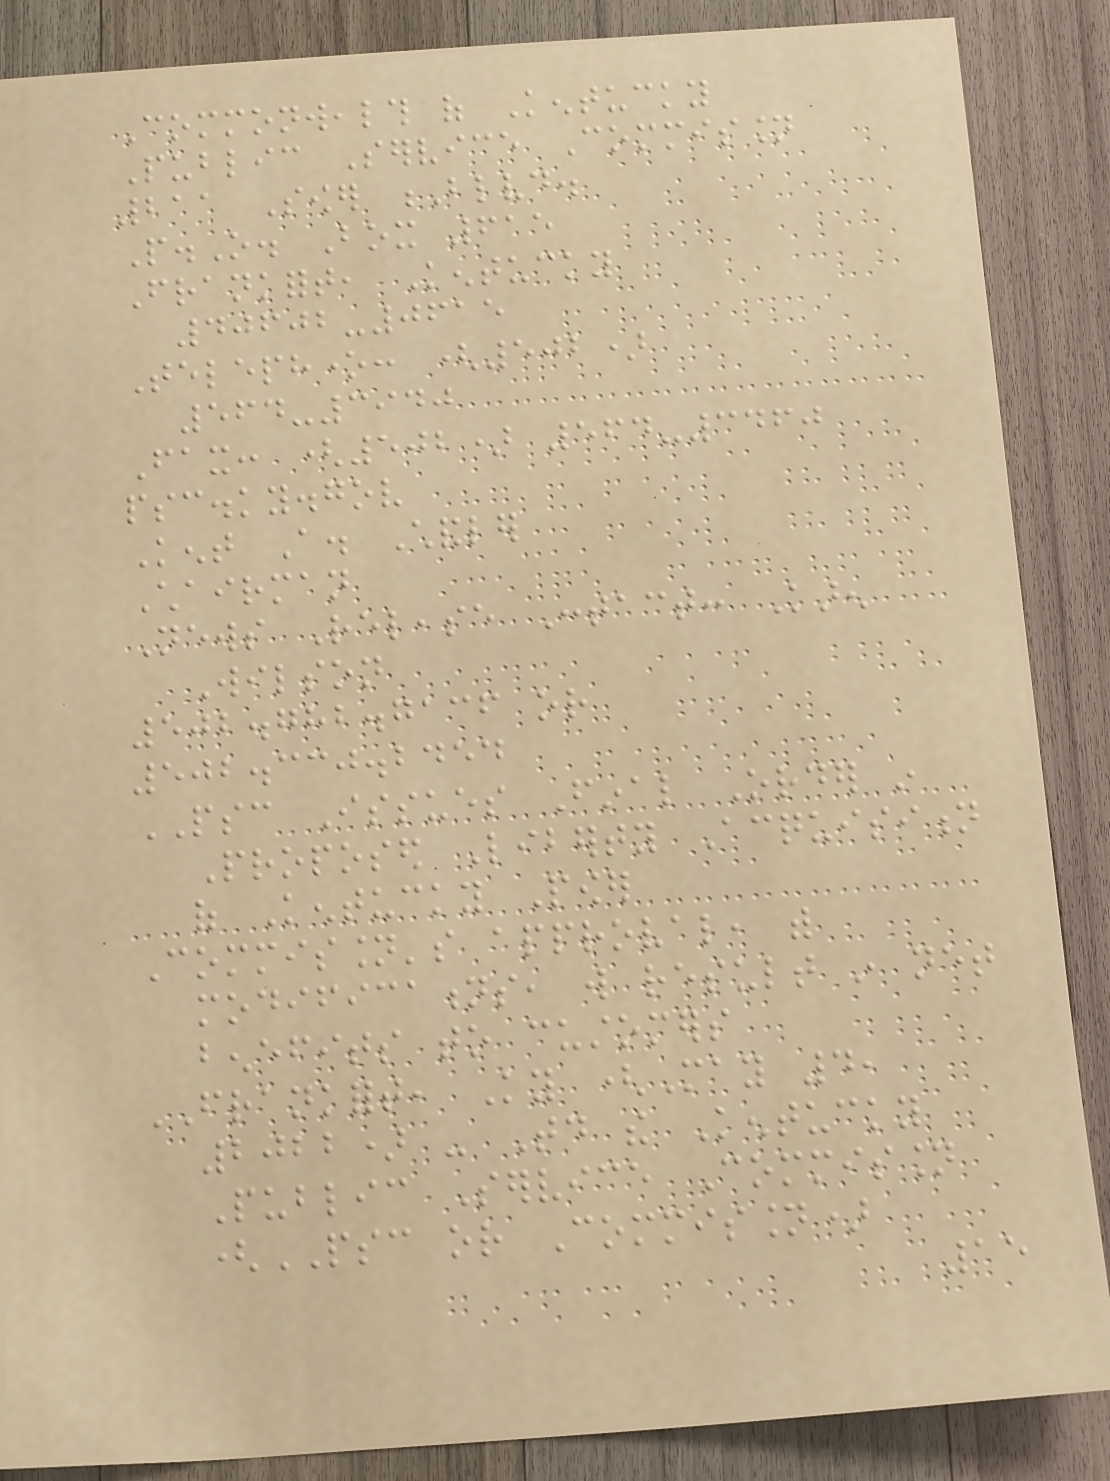Commonwealth of Kentucky
Public Service Commission
211 Sower Blvd.
P.O. Box 615
Frankfort, Kentucky
40602-0615
Telephone: (502)
564-3940
Fax: (502) 564-3460
psc.ky.gov
Kent A. Chandler
Chairman
News Release Contact: Karen
Wilson
502.782.7136 or
502.330.2454
PSC Issues Final Order in
Proposed Liberty Acquisition
of Kentucky Power
Commission's approval, with
modifications, will result in net
benefits to customers
FRANKFORT, Ky (May 4,
2022) - Today the Kentucky
Public Service Commission
(PSC or Commission)
15
